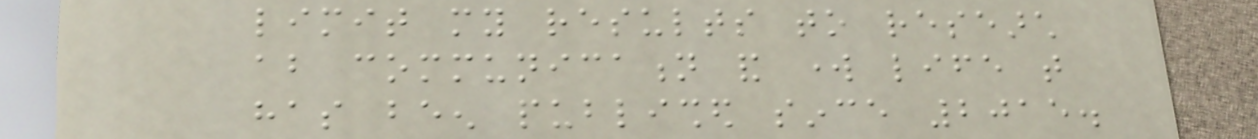limit my results to research
about communication and work life that
has been published since 2015.
